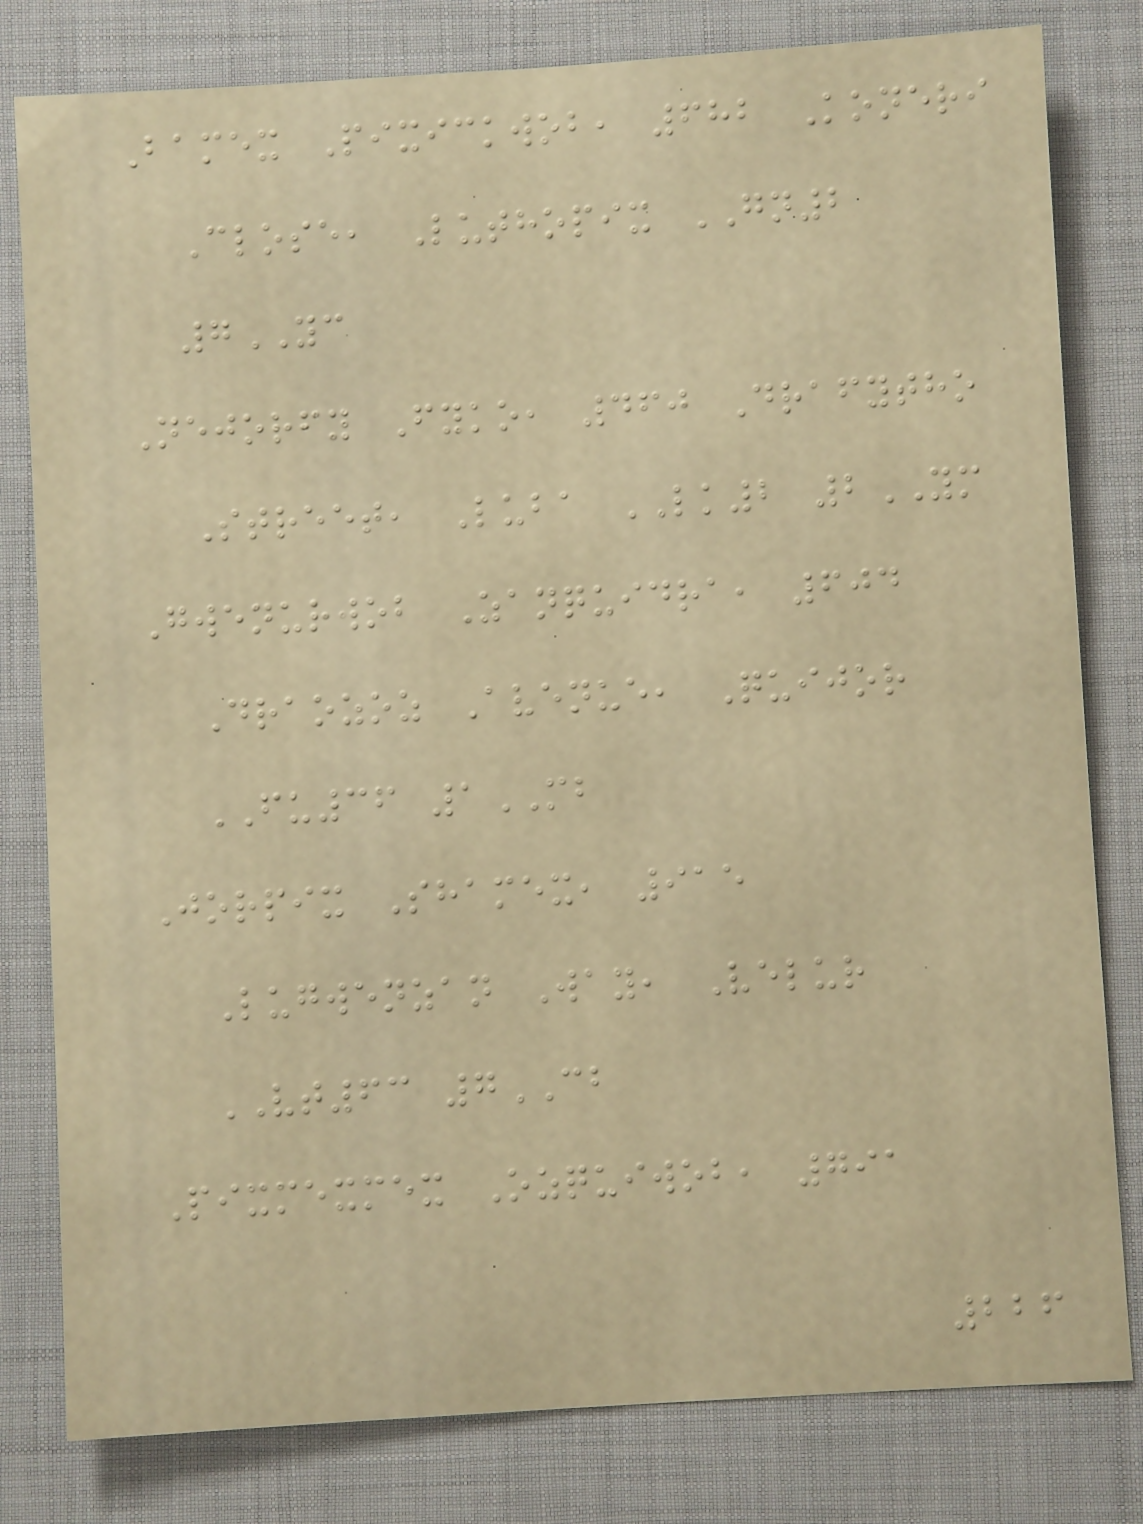Bamex Pixickwob, 682 Koneri
Close, Luthopix GN2
7YC
Nejorfy Fyko, 460 Drafytho
Street, Luba LK2 2YM
Gwenurwob Zanquidra, 604
Draozoz Avenue, Quijor
FU36 1MB
Jorpix Shamex, 915
Lugwenzan Way, Velur
VT63 7CB
Pixmexmex Ozquiwob, 791
226
